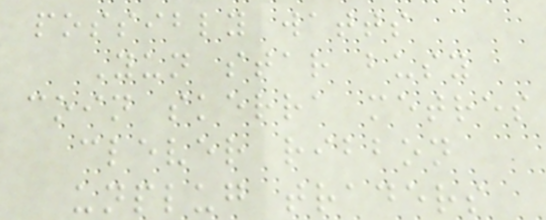possibly watts
Yun star busy
coin skerra metres
clever ribbon
unplug traders
